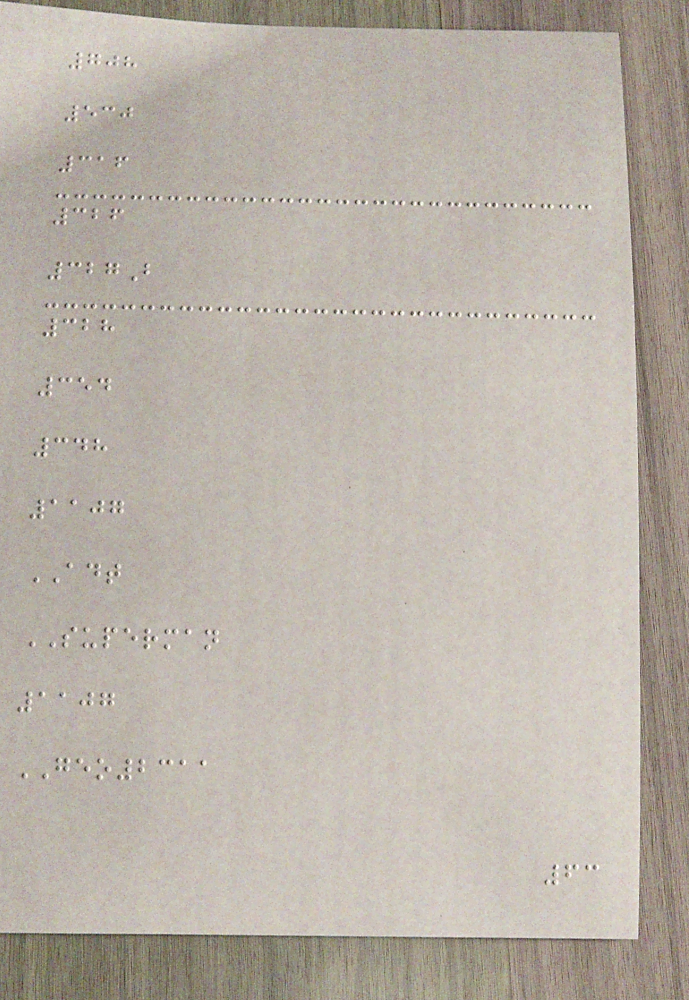708
530
316
326
327B
328
354
348
1107
ADT
SUPERMAN
1107
GEO2311
63
